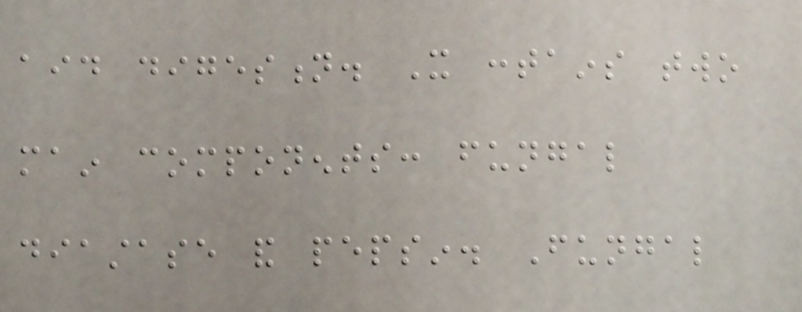aid digestion. It contains two
main components: fungal
diastase and pepsin. Fungal
